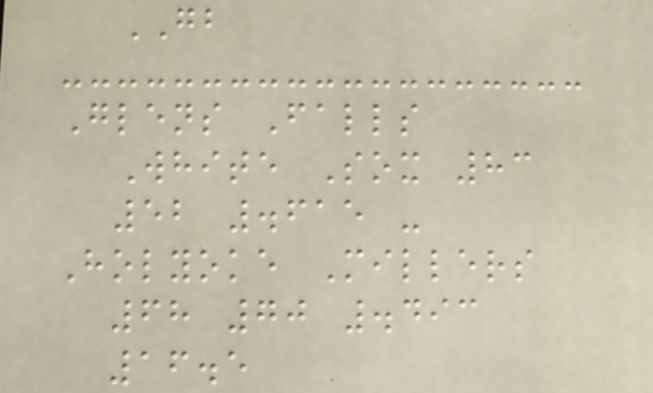GB
Glens Falls
White Sox 83
52 .615 -
Holyoke Millers
68 70 .493
16.5
